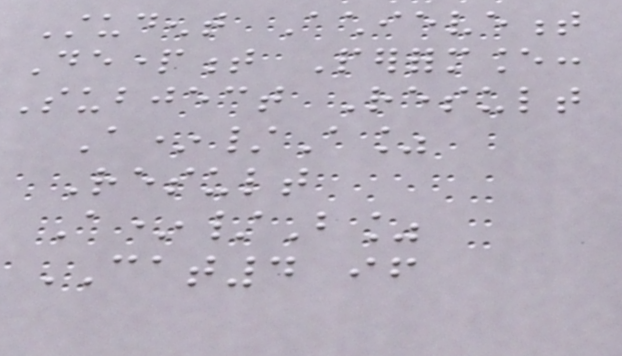Student Achievement
Department Performance:
Subject Result
A*/A%
Result
A*/B%
CAT4 if
